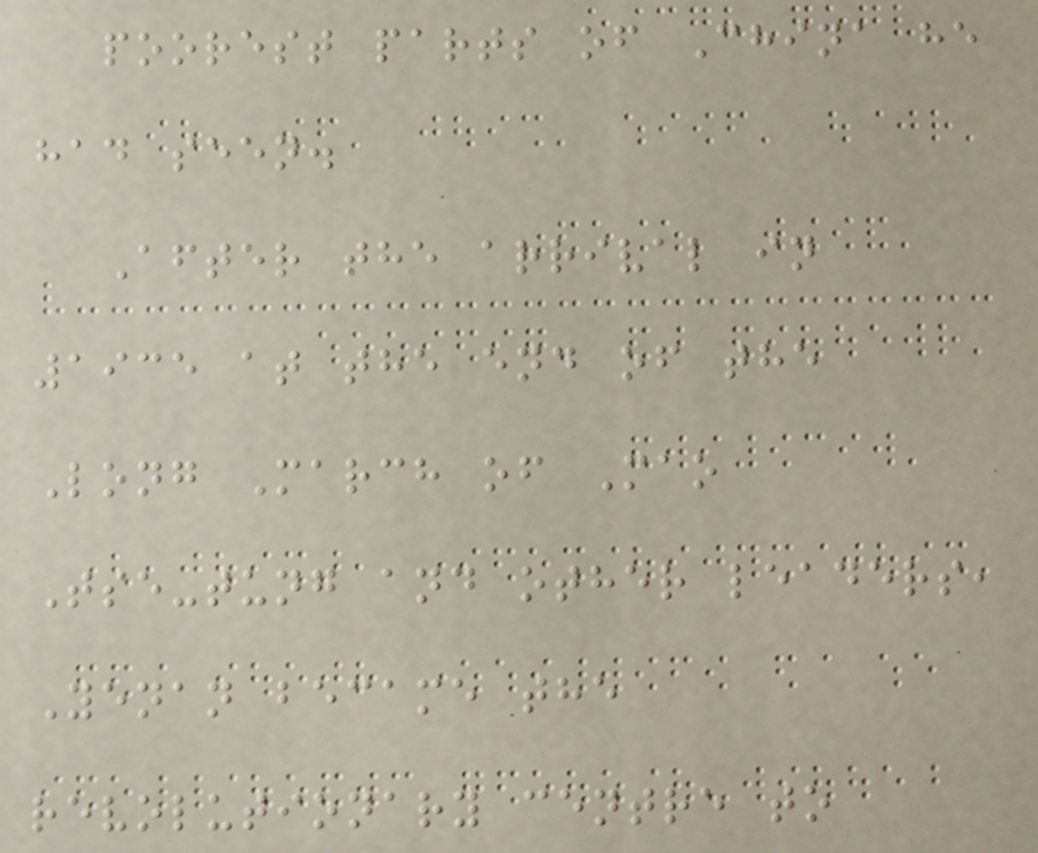poorest parts of China he
had seen.
After the arrival in
1935 at the end of the
Long March of Mao
Tse-tung and other leaders,
Yenan became the
revolutionary centre to
